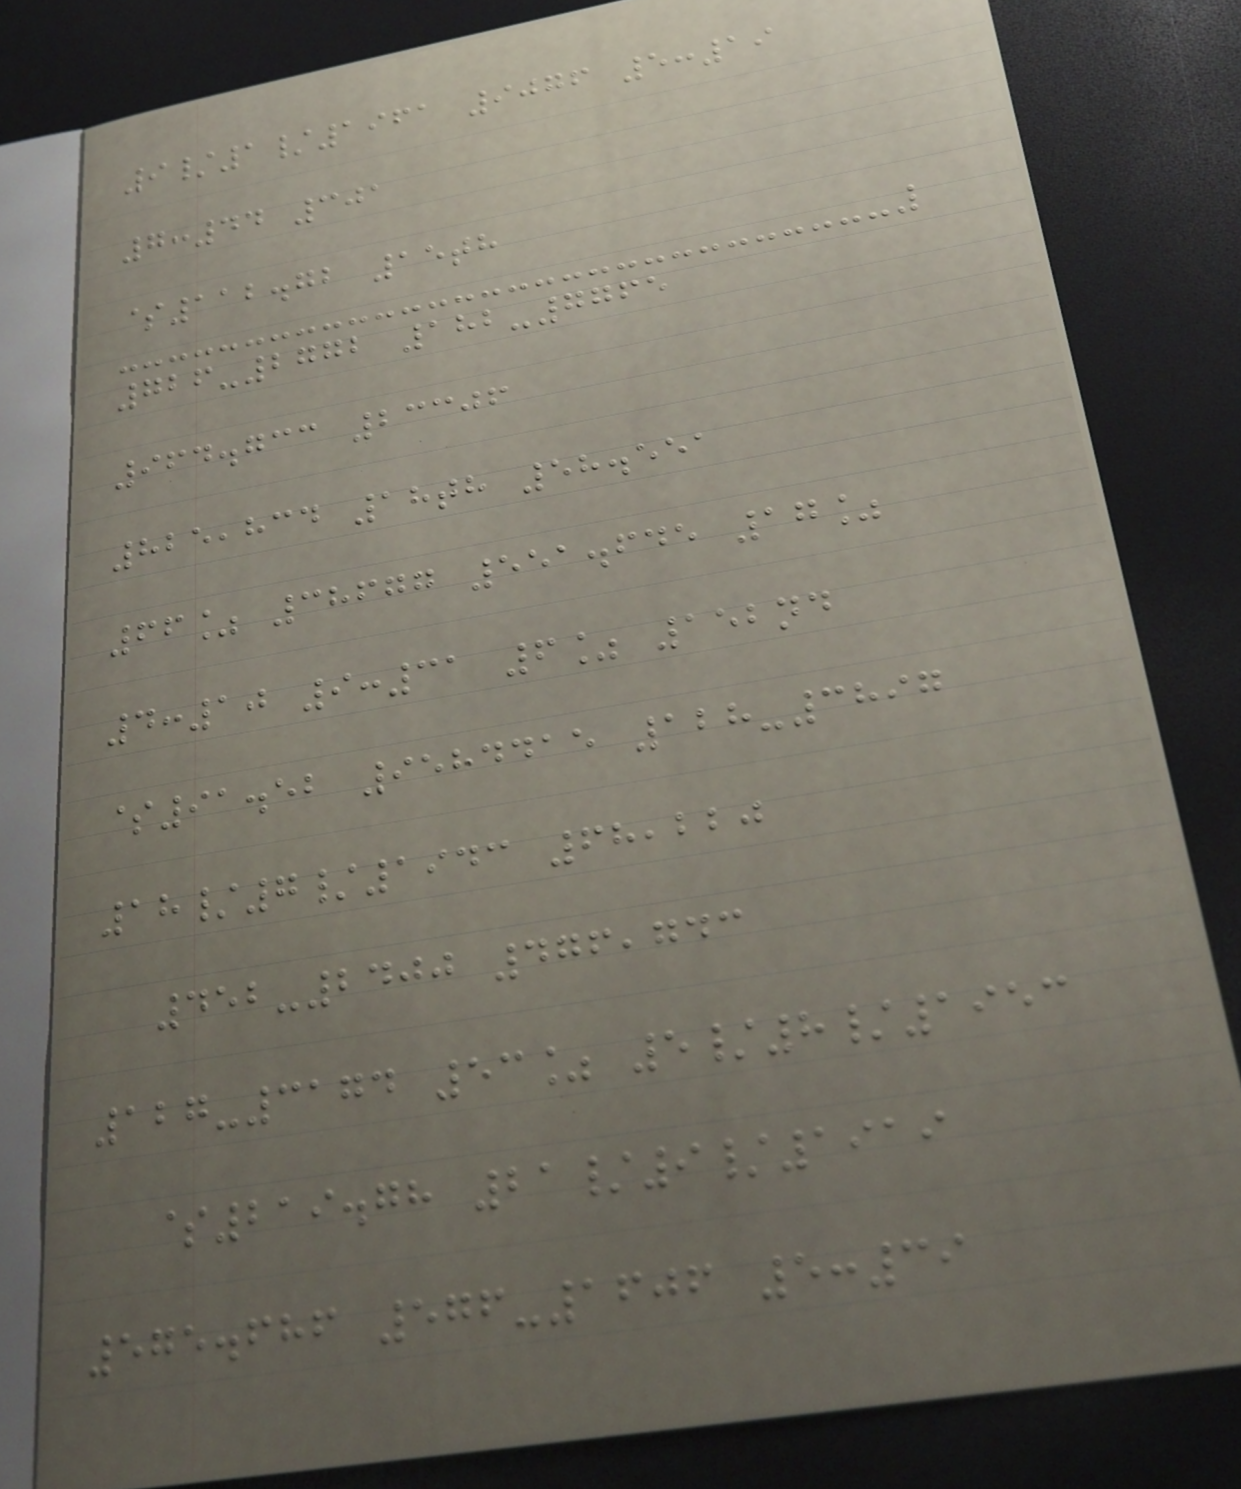9/1/1961 9076 5:19
7:44 301
$112.72 15th
726-2772 182-7765
964.733 23306
825,834 18th 58.551
66% 38677 551.645 17%
4:10 9:31 6% 152nd
$91.52 9584415 128-3897
18/7/1943 68,220
452-2400 476,743
127-3174 53% 5/8/1953
$219.78 21/9/1919
575.686 576-1606 5:39
